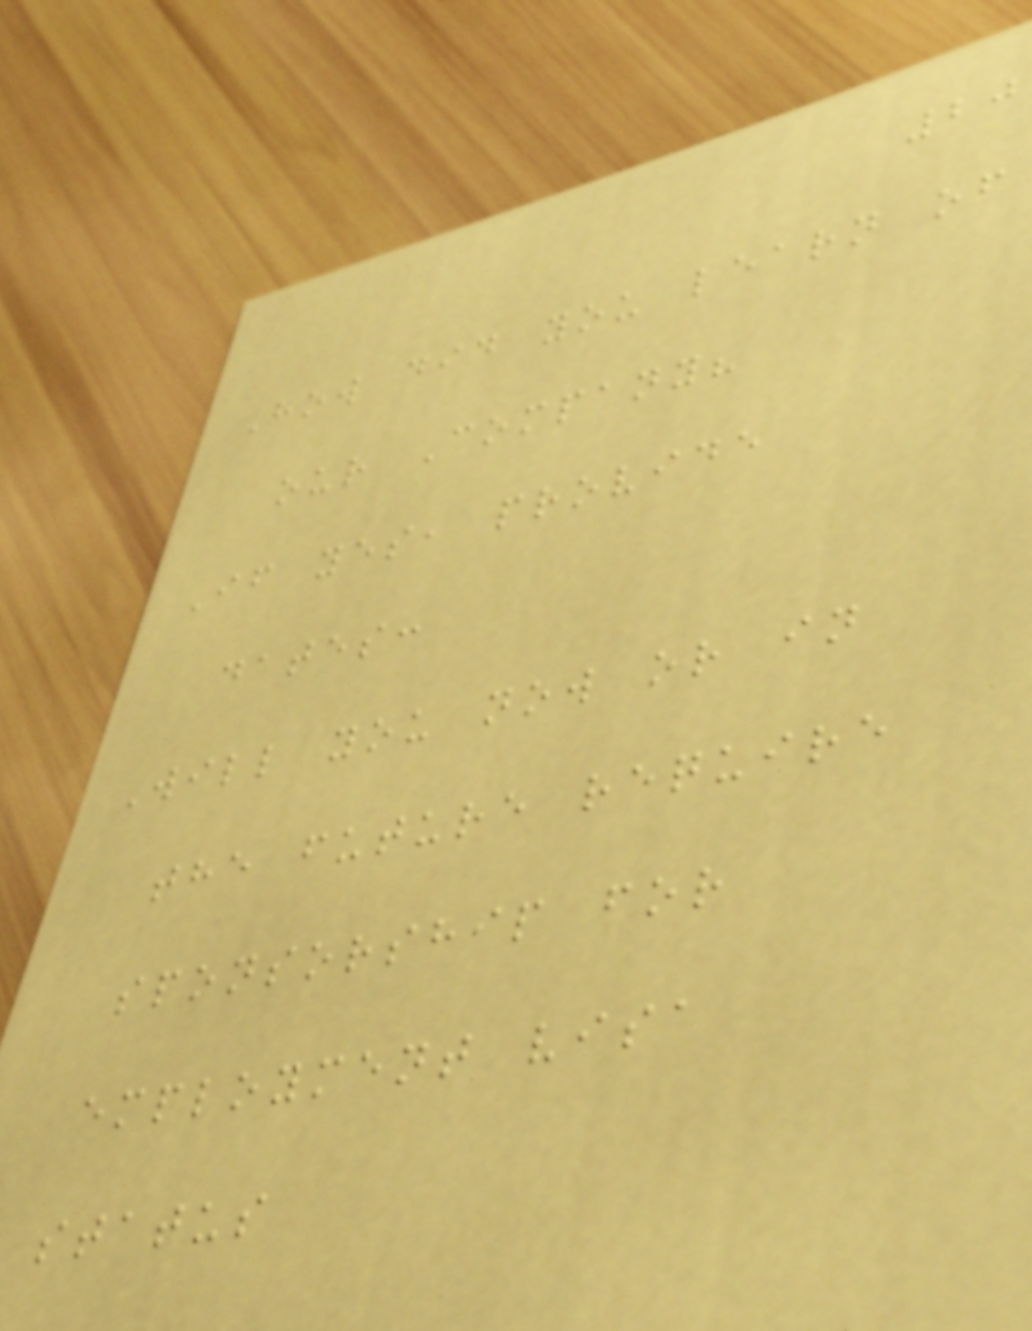20
How did you learn of
our Company?
If yes, provide
dates:
Will you now or in
the future require
sponsorship for
employment visa
status
